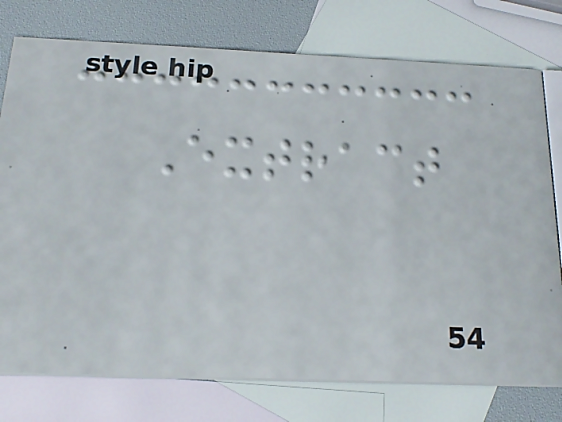Extract
